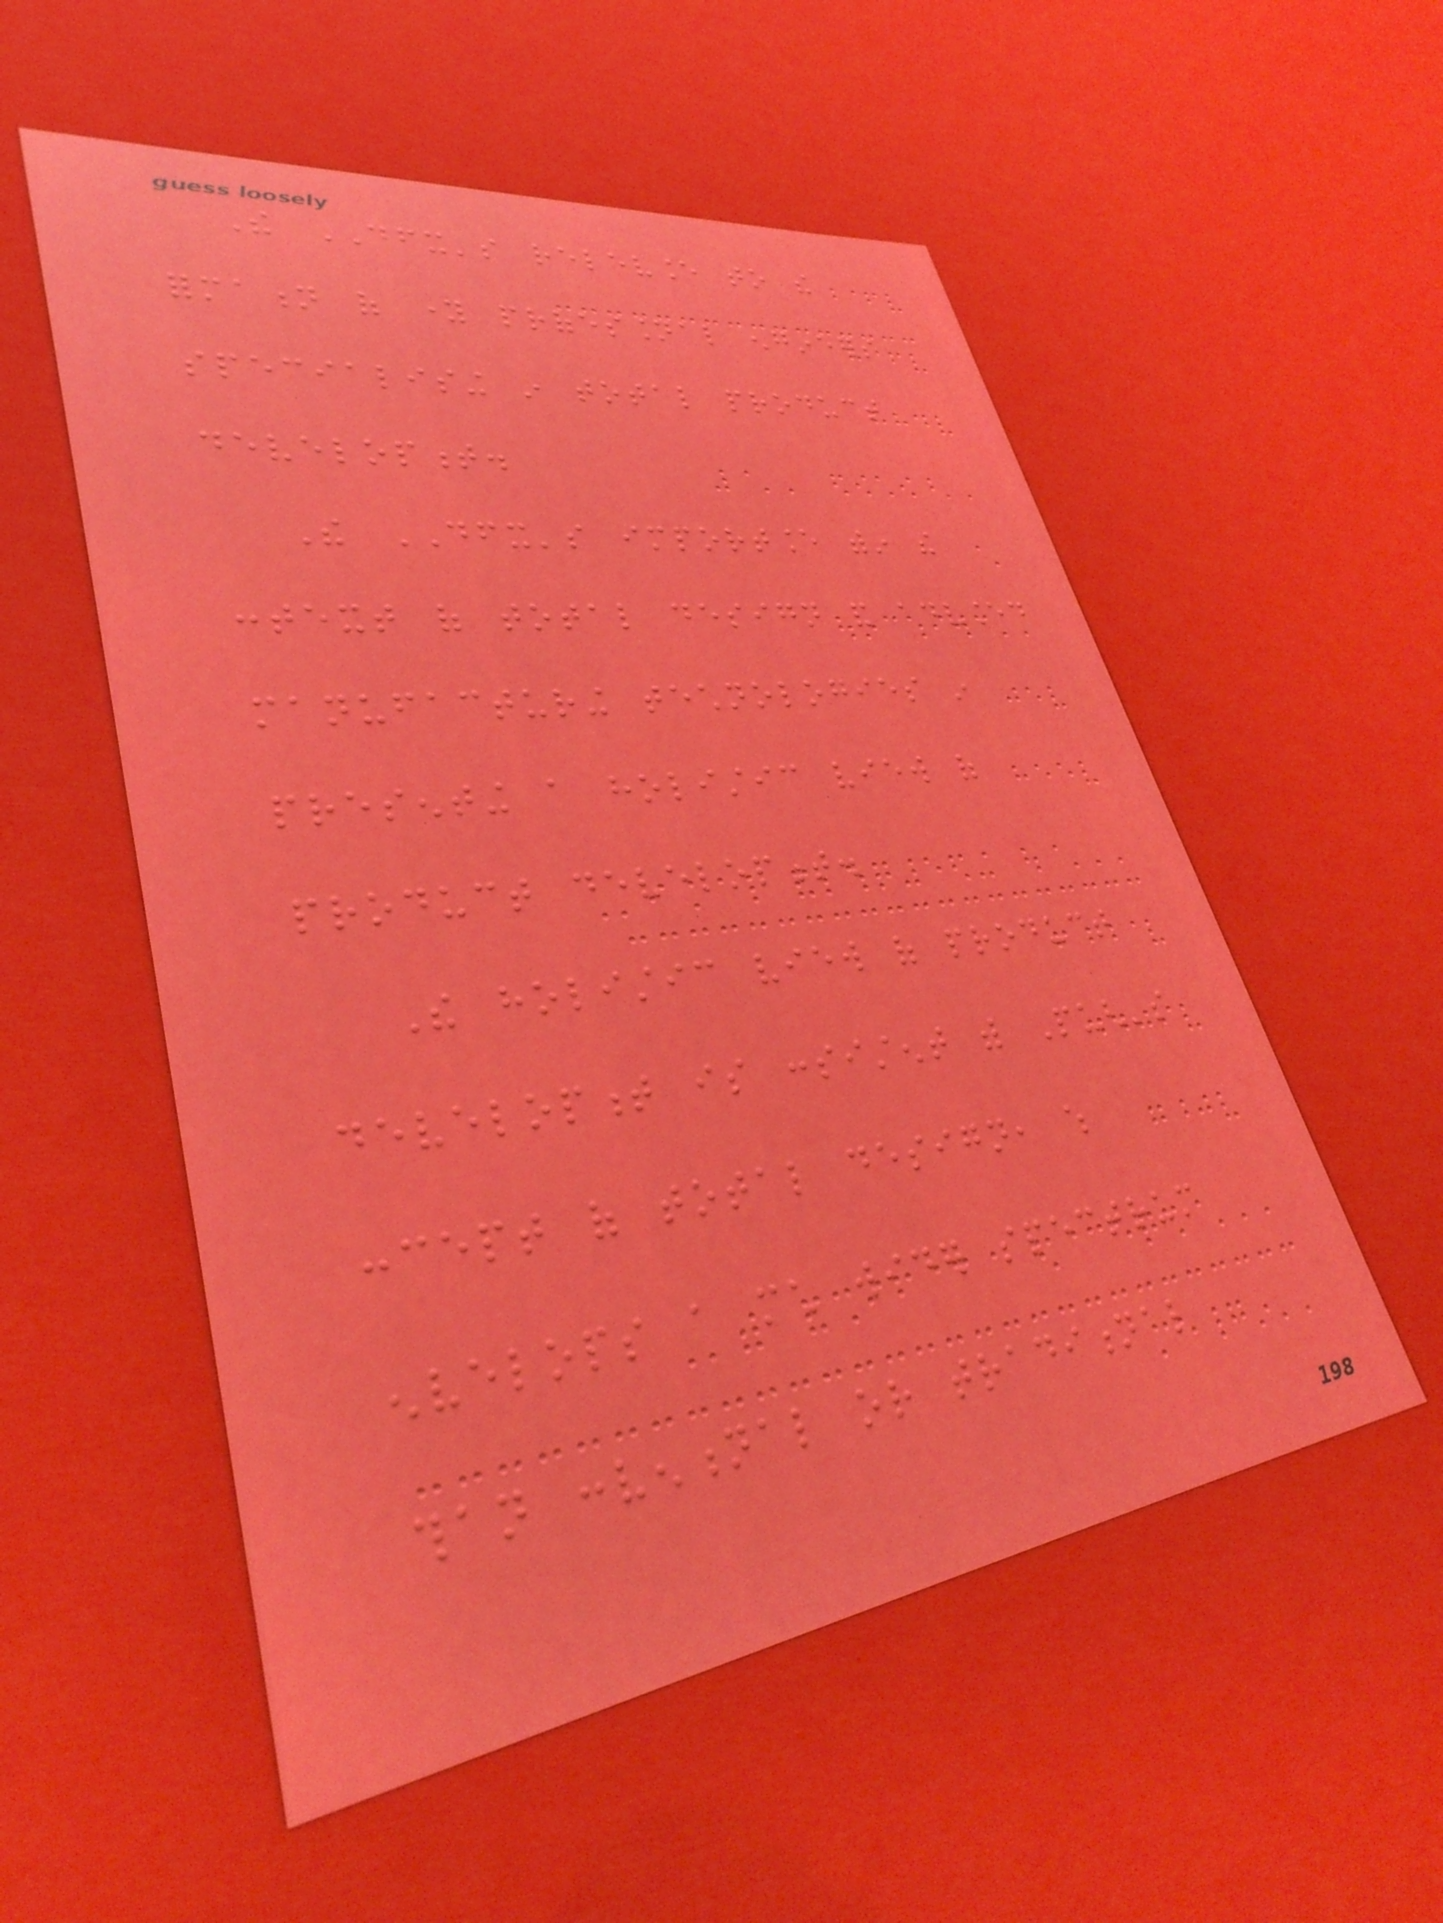The DFX's relevance to the
formation of young professional engineers
specialising in total product
development.
The DFX's importance within the
context of total design and advanced
manufacturing technologies in
presenting a holistic view of
product development.
The holistic view of product
development is consistent with Pugh's
concept of total design, which
envelops a much wider spectrum
than conventional or traditional
